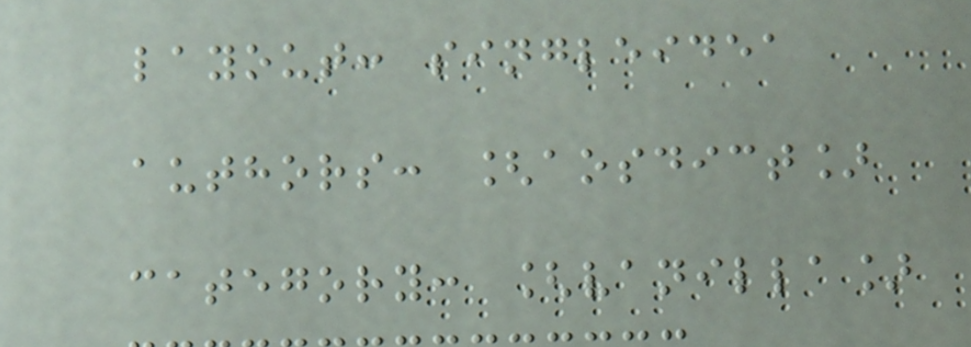layout: singleidea
authors: [aosdict]
category: [vanilla]
